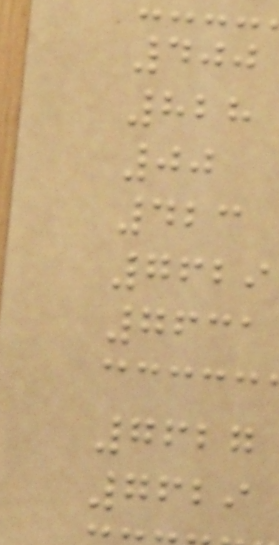400
828
00
423
7629
7631
7627
7629
